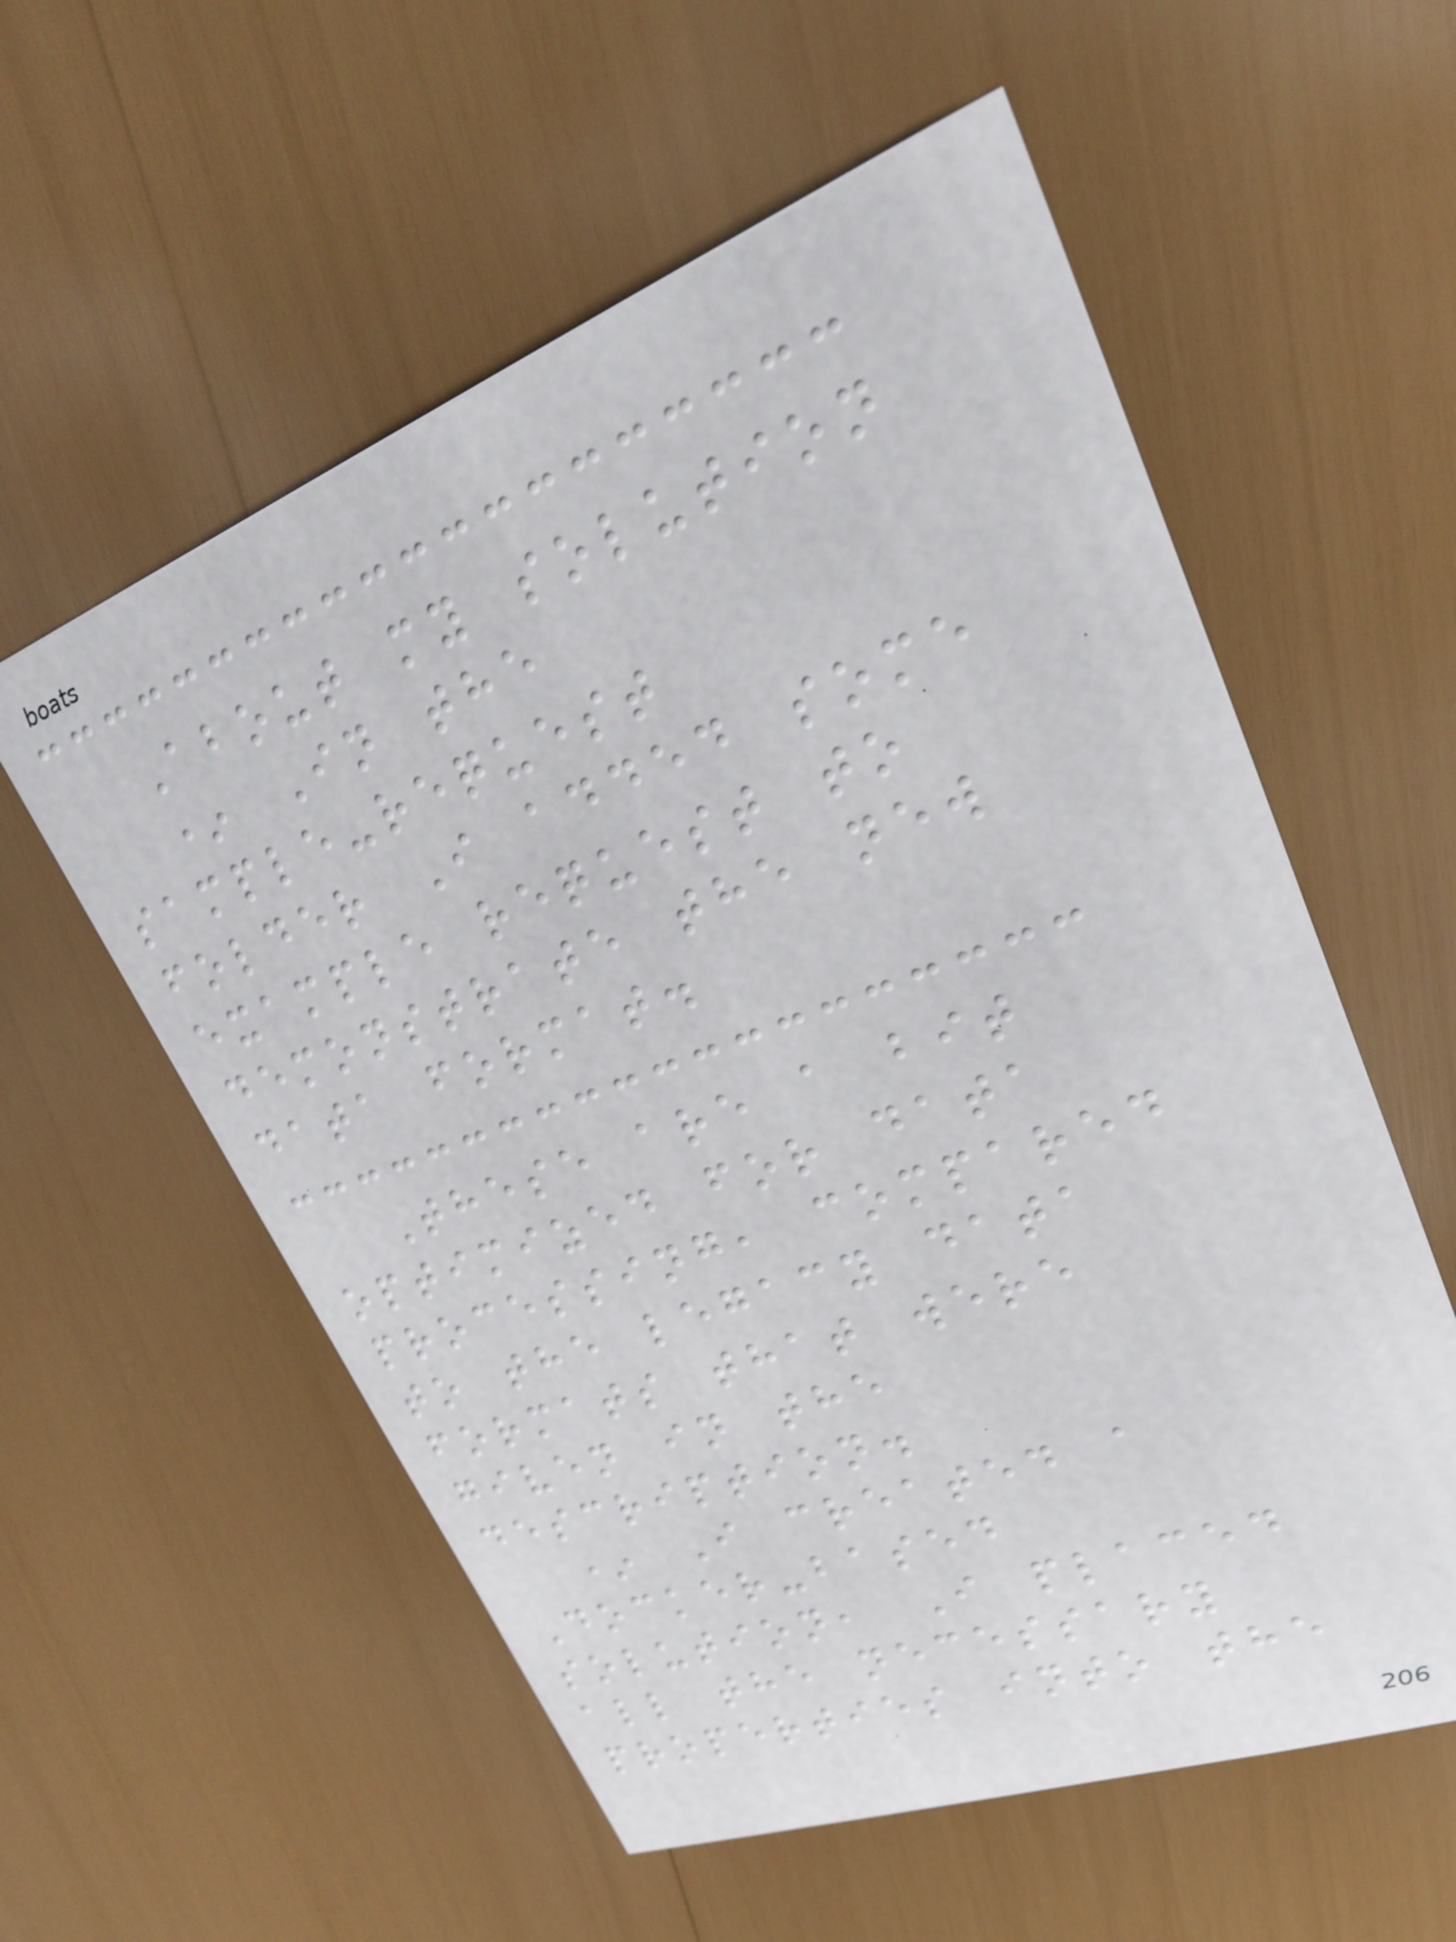About my solution
* In the
sample-request
folder I added some
example request to
demonstrate the new
data format.
These are a bit
optimized for data
processing, compared
to the legacy data
formats that were
given in the
description.
* I created a
Docker-based
solution, I placed
all the necessary
properties into the
